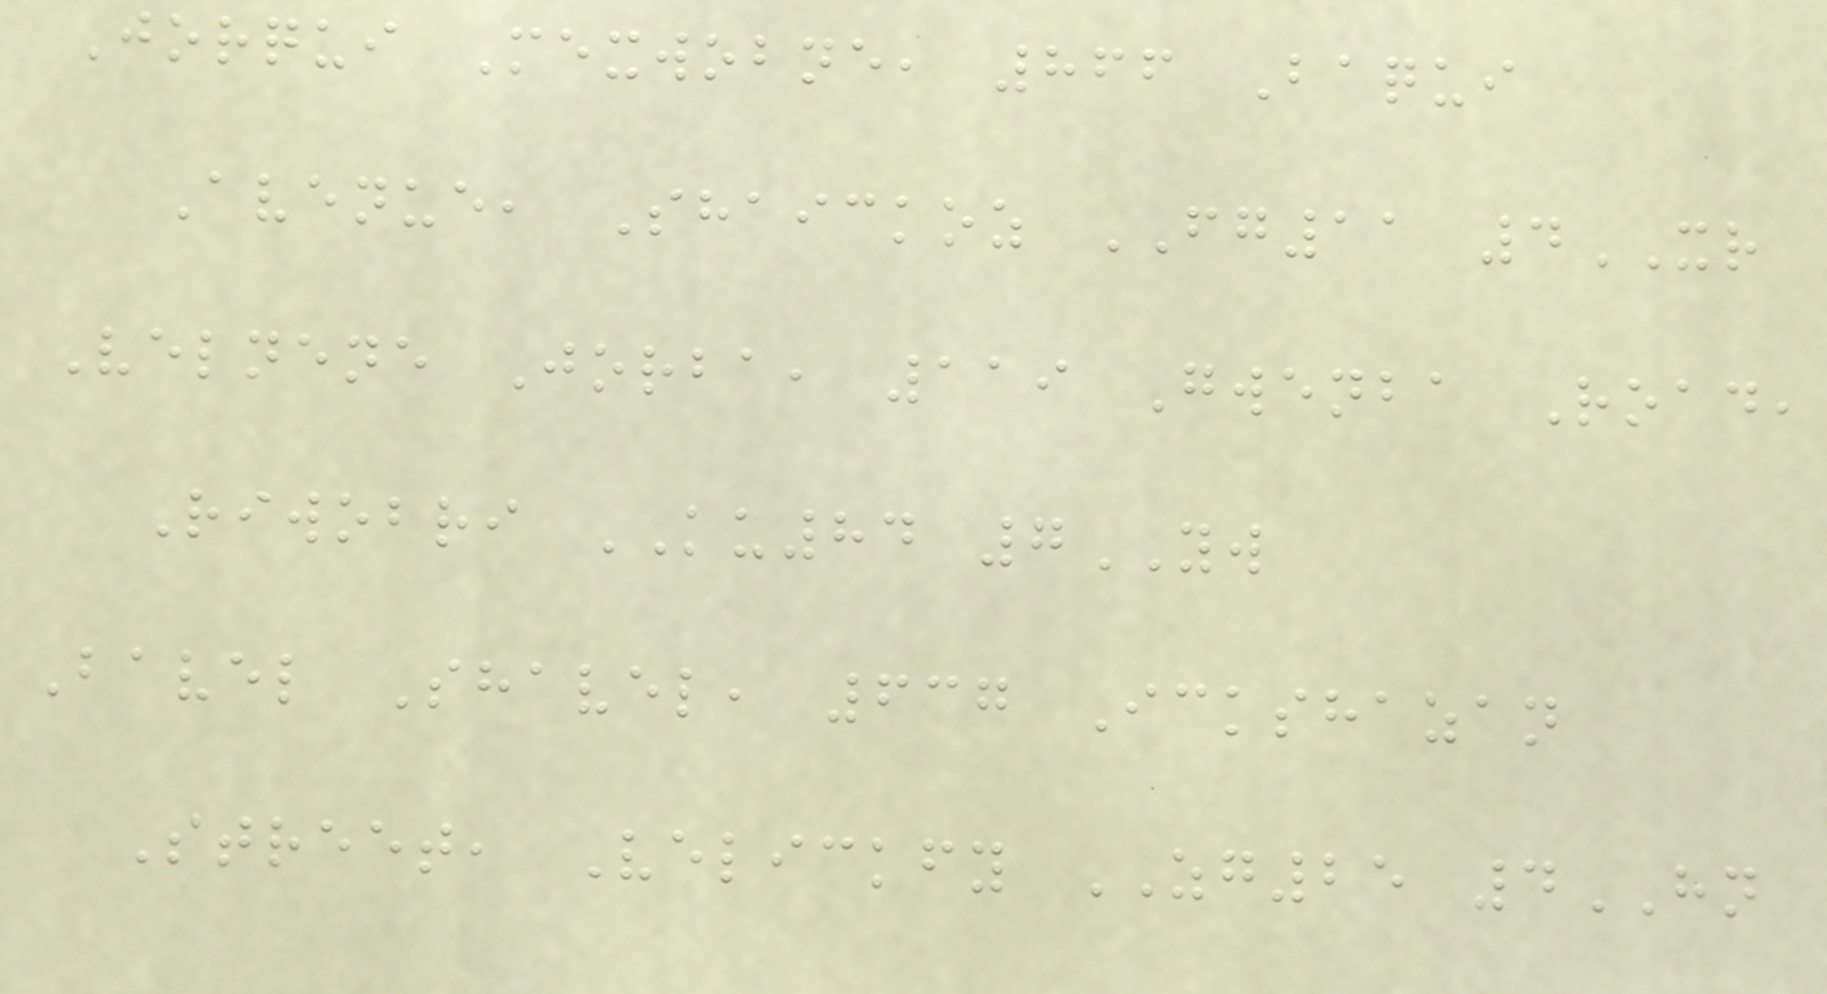Jorqui Mexwobne, 866 Baqui
Avenue, Shaickoz FG11 4XR
Velnene Jorba, 119 Gwenba Road,
Riwobri KU84 7YW
Bavel Shavel, 637 Ickshazan
Street, Velickfy ZG25 4HN
